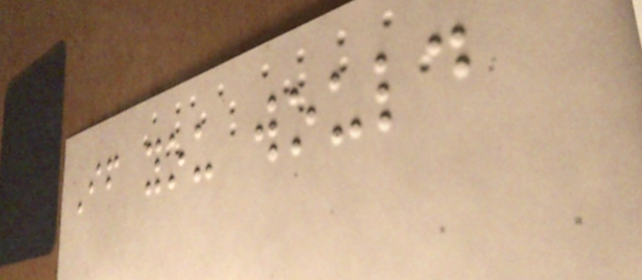If you would
